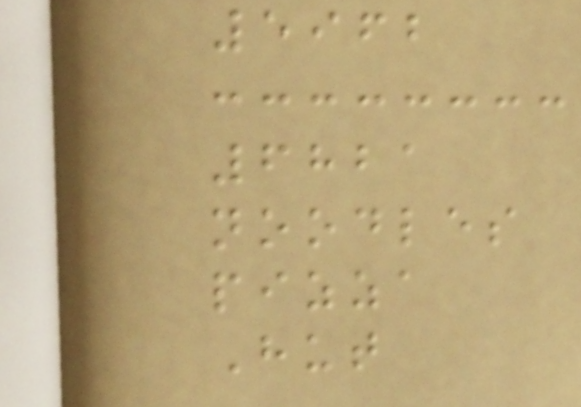5962
6821
noodles
pizza
Hut
